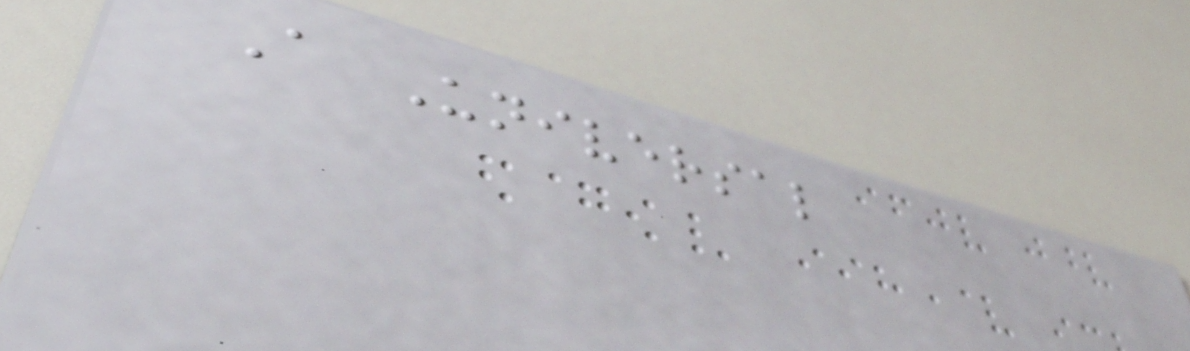A Universal
